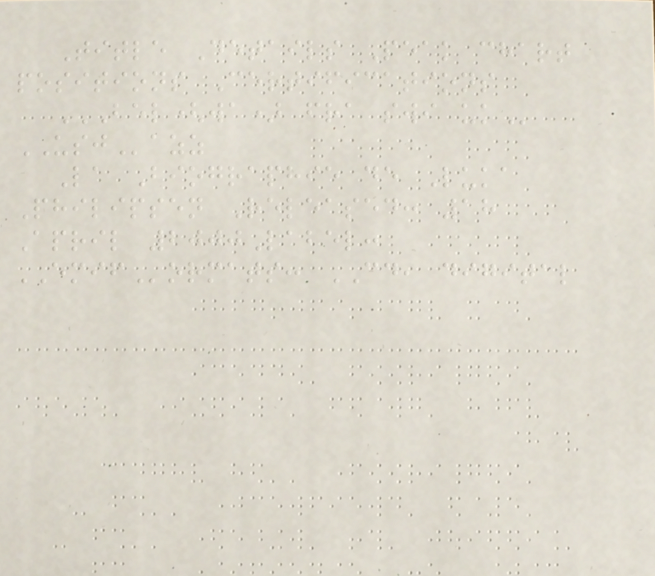Title Details Peak chart
positions Certifications
BEL(WA) FRA SWI UK
USJazz
La Biographie de Luka
Philipsen Released: 18
April 2000Label:
EMIFormats: CD, digital
